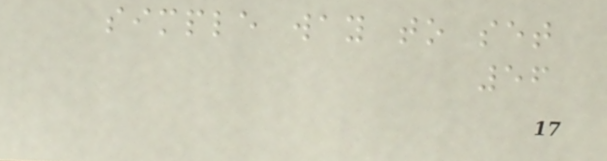simple way to set
56
